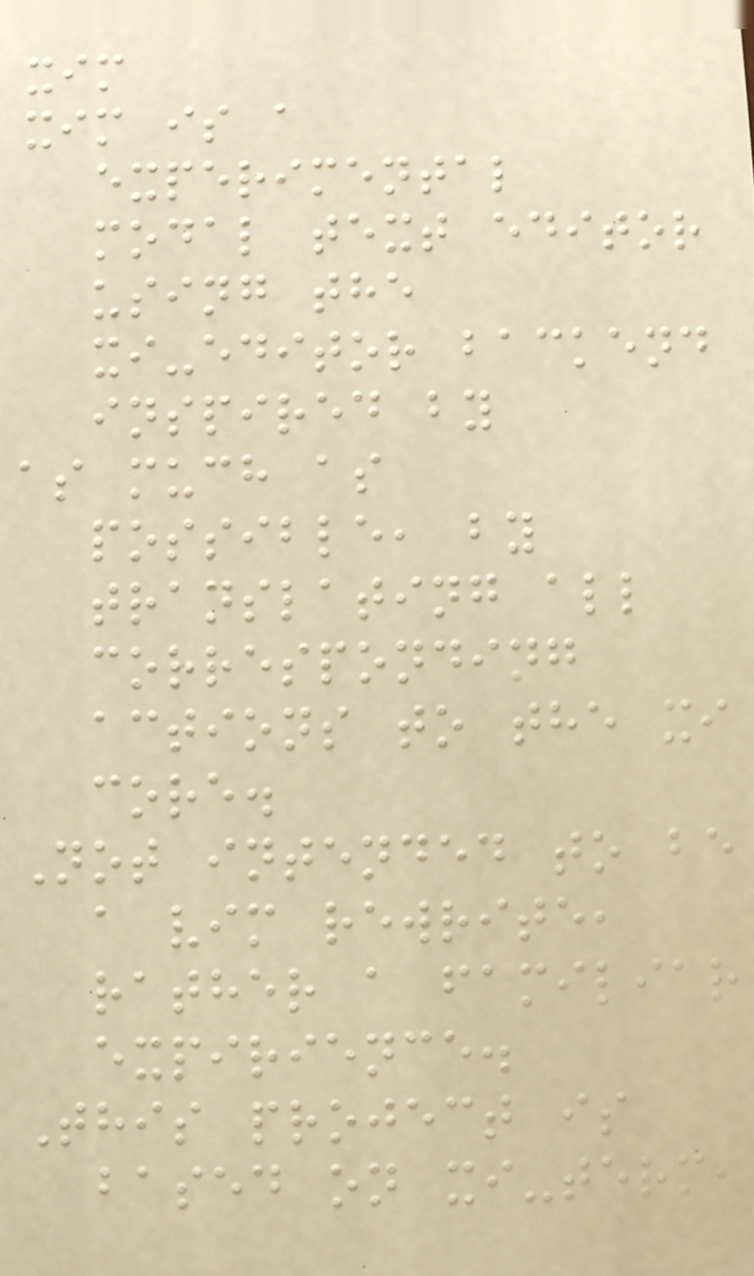xim
xim is a
experimental
modal text editor
using the
xi-editor backend
inspired by
as much as
possible, by
translating all
corresponding
actions to the xi
core.
Not intended to be
a vim rewrite,
rather a familiar
expirience.
This project is
based on xi-term,
